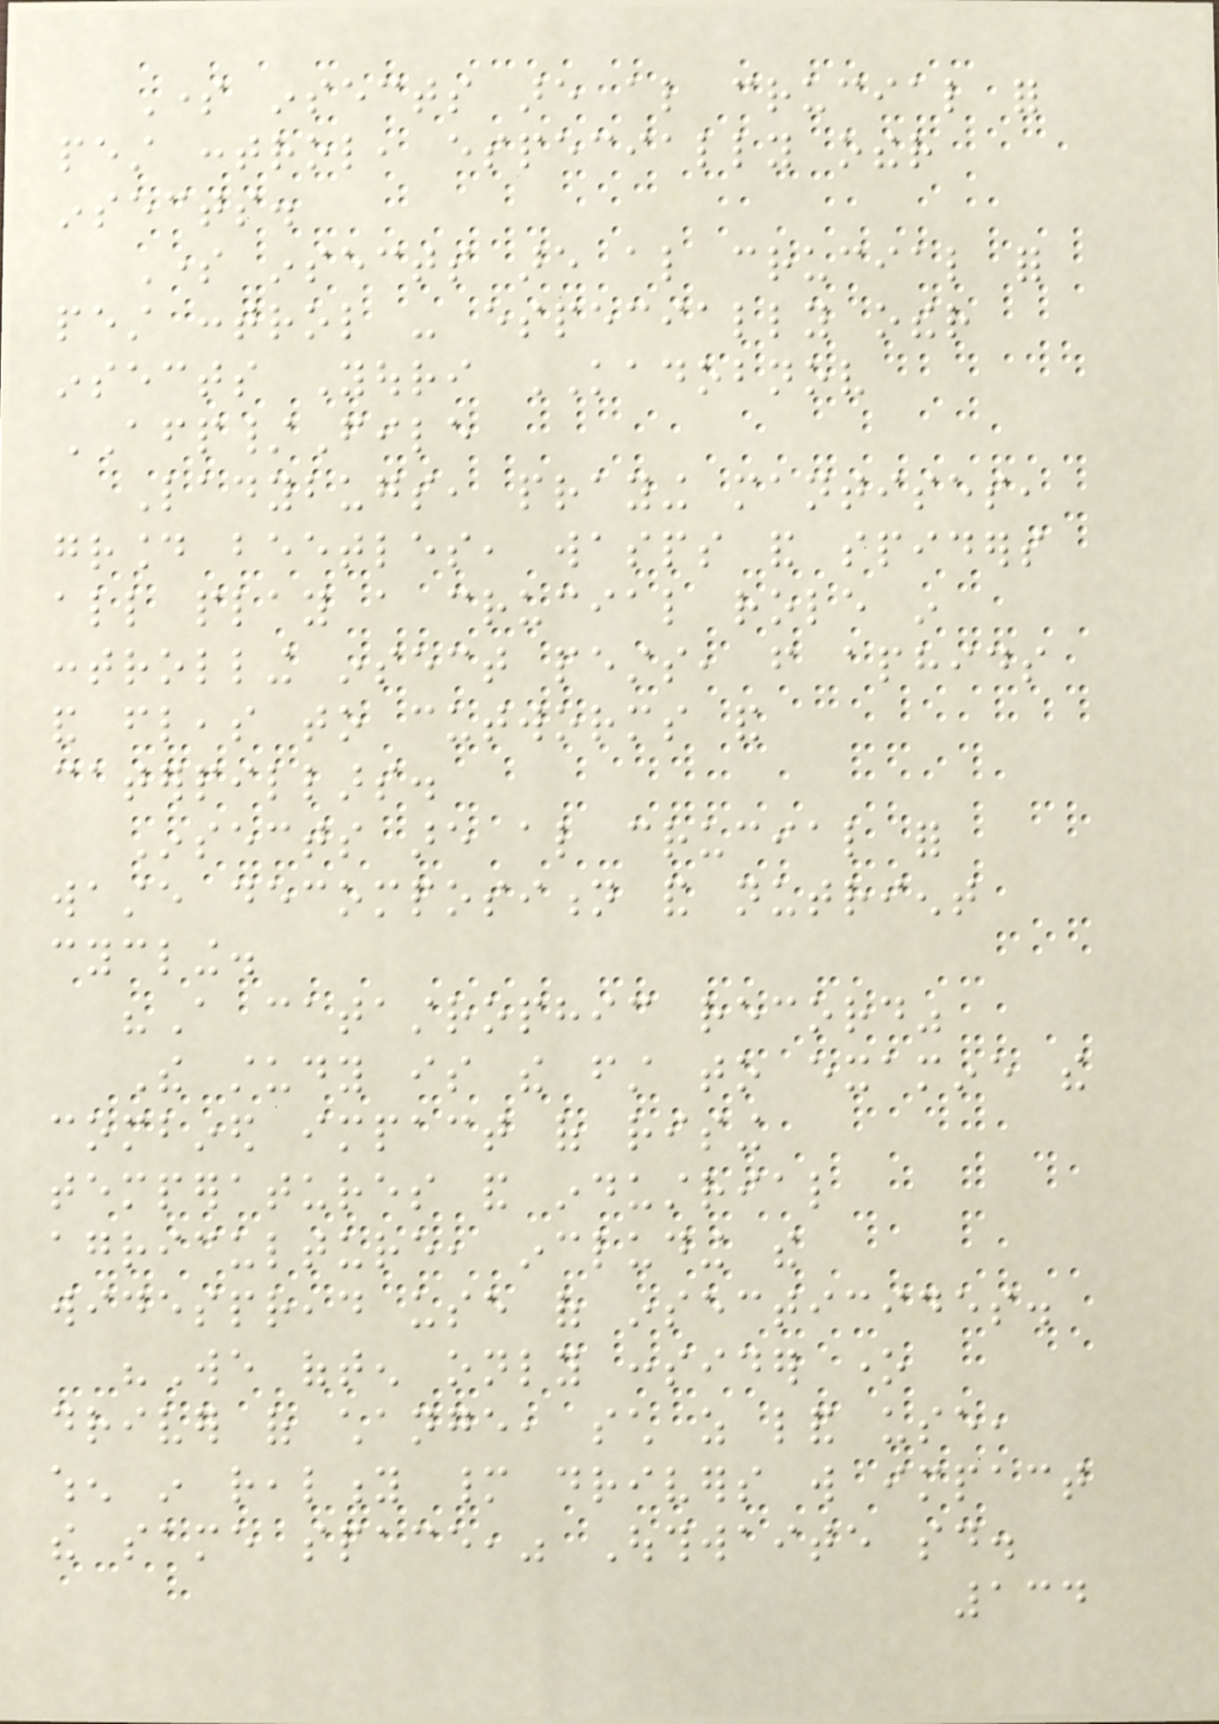Some insects are also crucial for
pest control, especially other
insects.
Some insects are also crucial for
pest control - especially other
insects Youri KADOBNOV
AFP/File
Ladybugs, praying mantises,
ground beetles, wasps and spiders
all play a crucial role in
controlling insect pests, from aphids
and fleas to cutworms and
caterpillars.
Insects are also crucial for
waste decomposition and nutrient
cycling.
"A catastrophic record"
The study is the first to examine the
combined impact of rising
temperatures and industrial
agriculture, including the
widespread use of insecticides.
"We often only consider one
driver of change, such as land use,
when in reality many drivers will impact
the same space," Outhwaite said.
134
